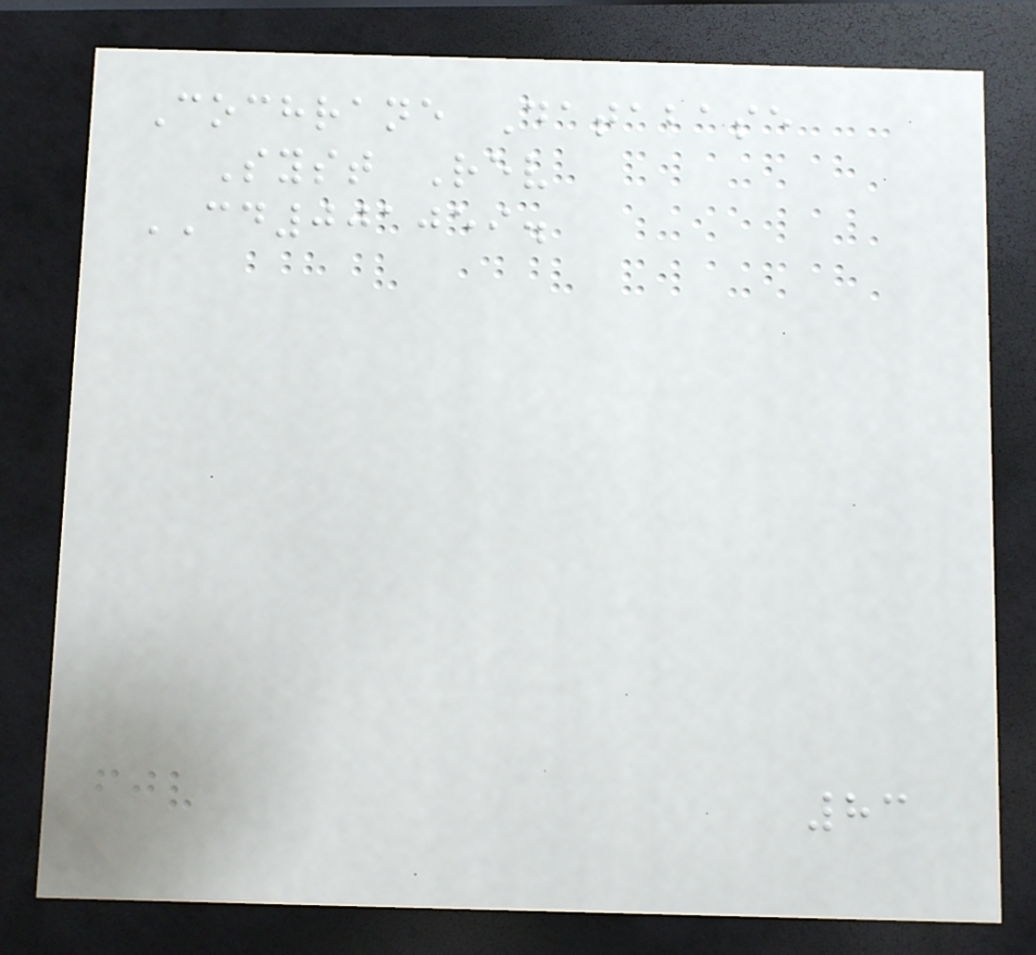Cochrane Database
Syst Rev
CD001059.
83
